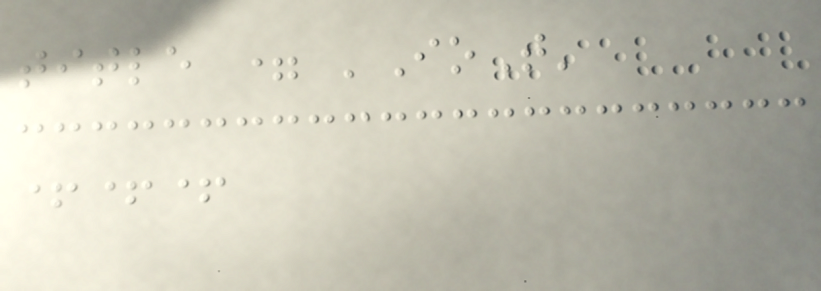title = 'IoT'
+++
